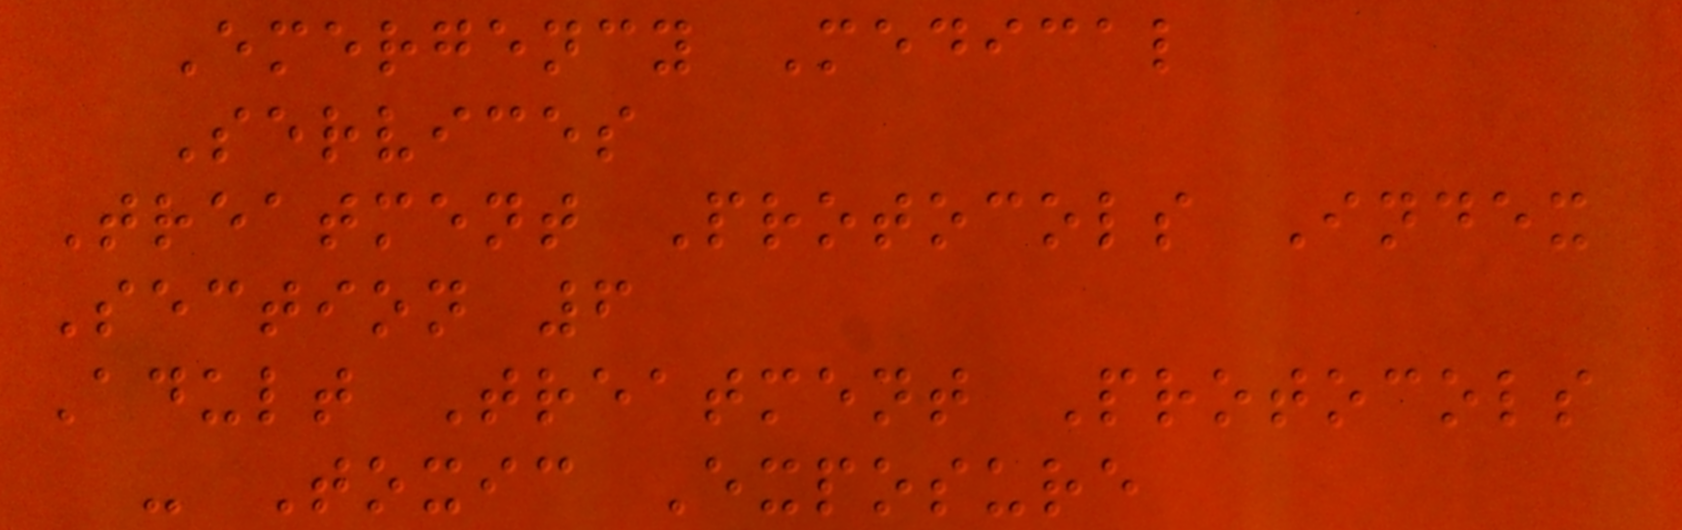Emergency Medical
Services
Treatment Protocols Index
Section 6
Adult Treatment Protocols
- Toxic Exposure
